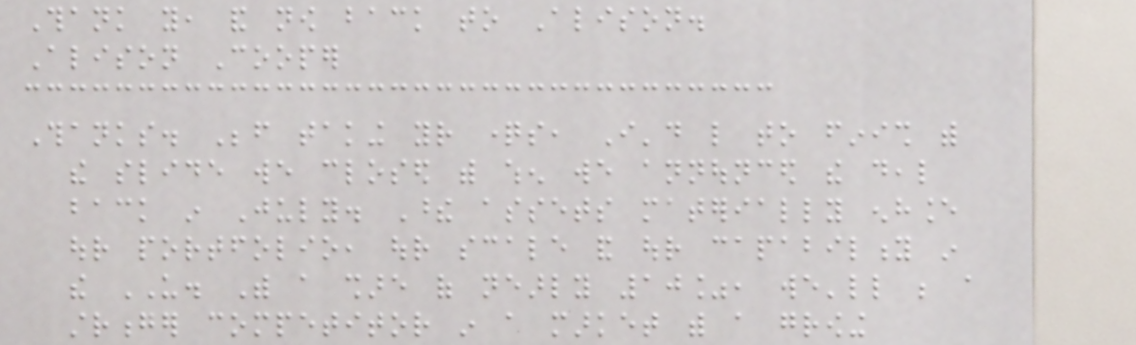Thank you, and now back to Alison.
Alison Cooper
Thanks. Before taking your questions, I'd like to finish with
the slide we closed with when we announced the deal
back in July. These assets materially enhance
our portfolio, our scale and our capability in
the US. With a share of nearly 10%, we'll be a
stronger competitor in a market with a growing
